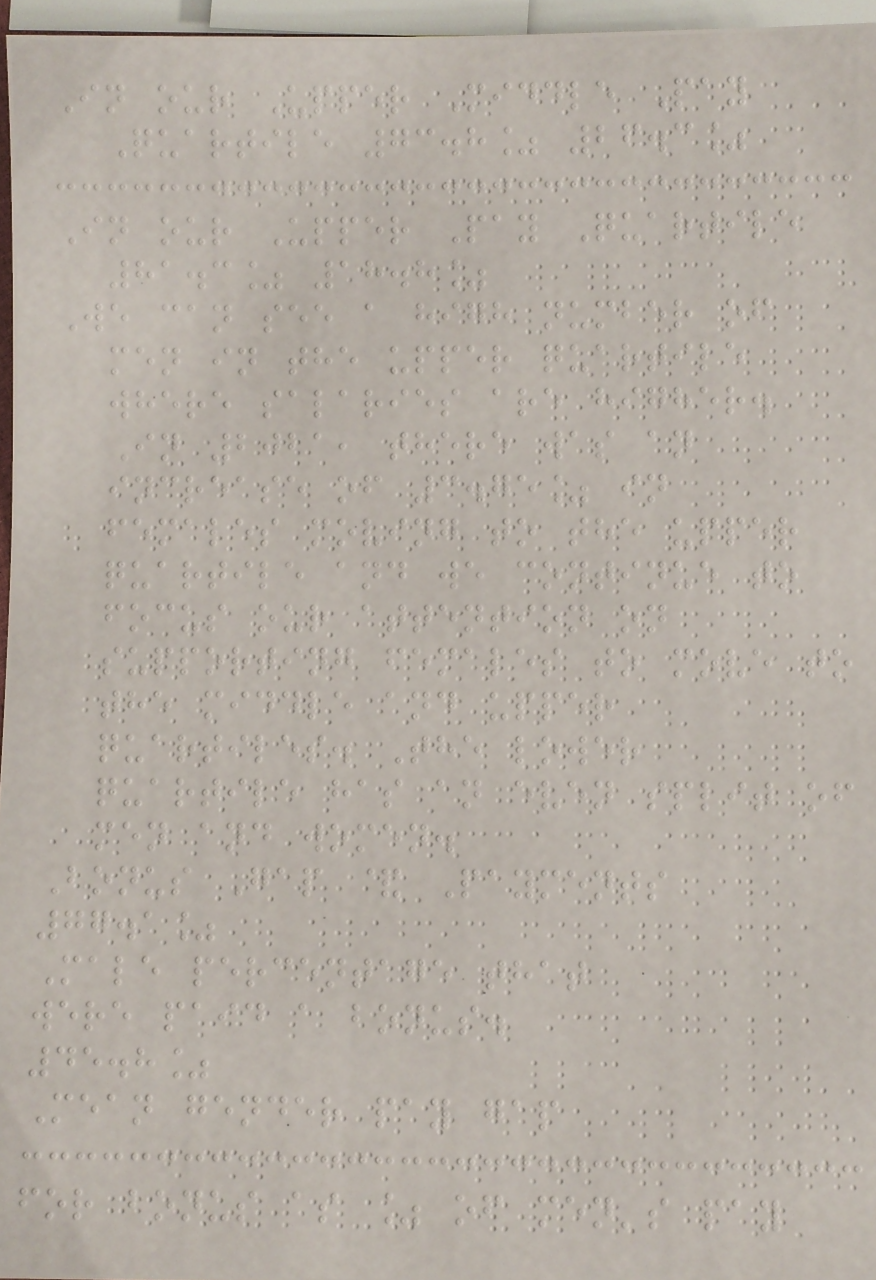In our Upper Middle Pay
Quartile 73.8% 26.3%
In our Upper Pay Quartile
81.3% 18.8%
We can see a high number of
men in the upper quartile
where salaries are higher.
In 2021, there was an
increase of 3.75% in
females moving to the upper
quartile and we continue to
focus our attention on
supporting females to move to
the middle and upper
quartiles. The lower
quartile has an even split of
men and women.
Bonus Gap & Payments
77.1%
Male percentage that
were paid a bonus.
45.8%
Mean gender pay gap
for bonus as % of men's pay
